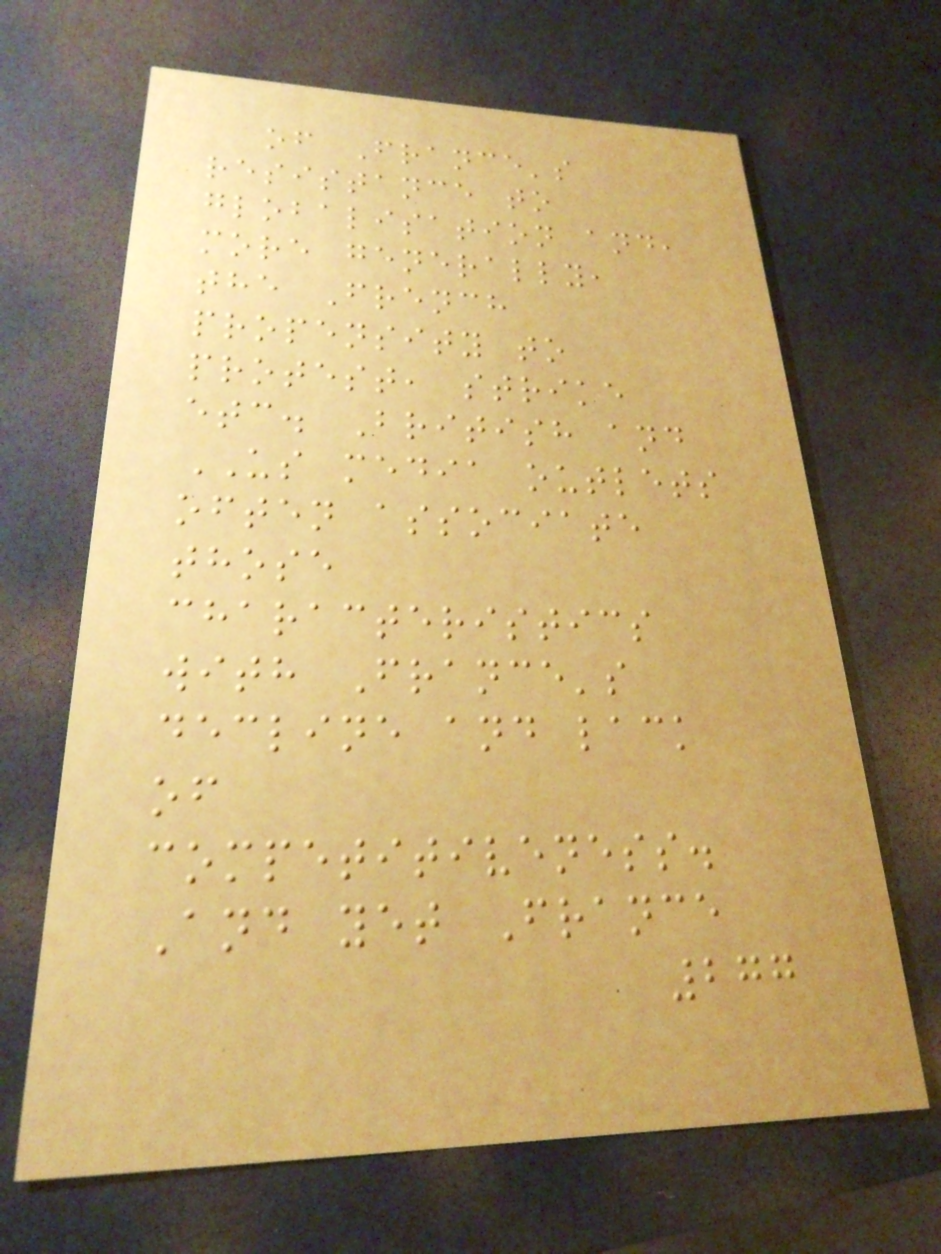of France's
resistance to
globalisation and,
more generally,
the French
propensity to
protest, strike
etc. British and
US media outlets
often associate
those
characteristics
with France's
decline and lack
of
competitiveness.
And yet France
277
